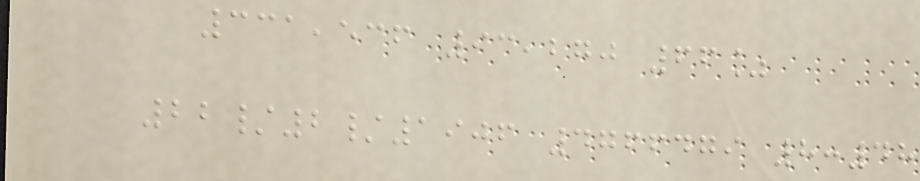331,536 93,270 66%
22/2/1906 4766479 8:48
